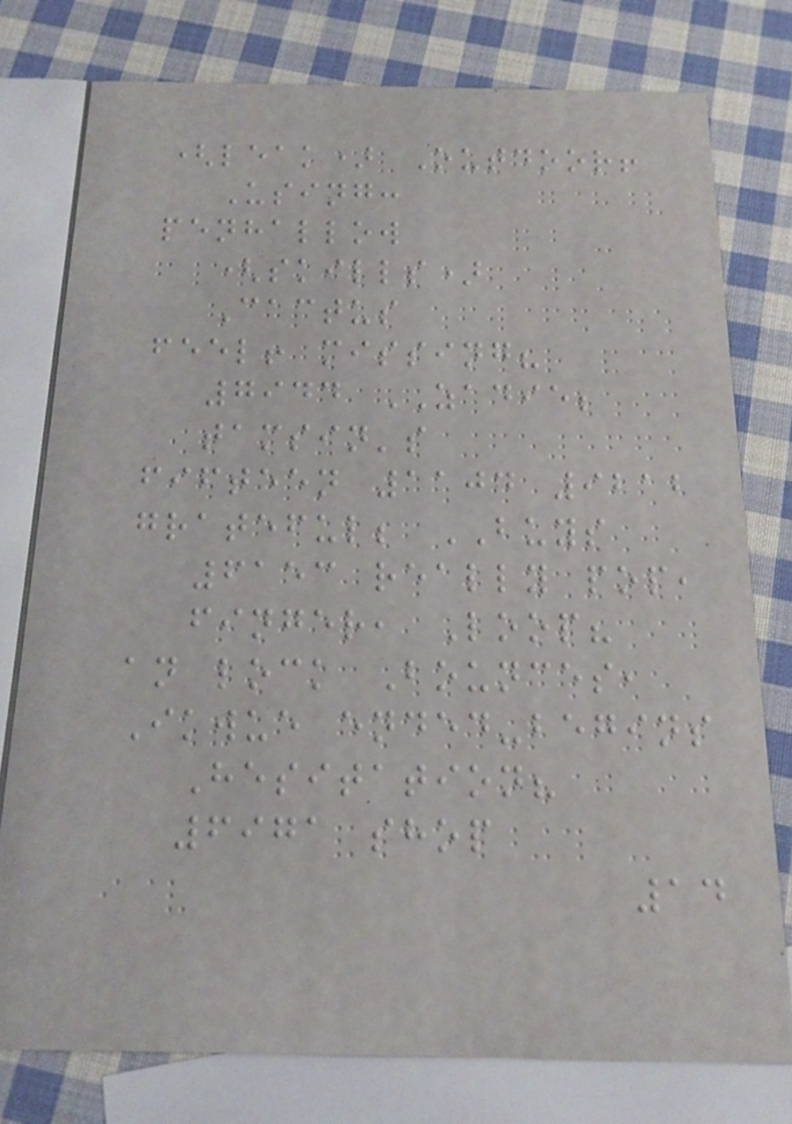(leak) Outdoor!
Using:
penhallow
(skills)
Cactus
feel! missing?
7944 ZADIE;
tamsin's
fifteen 1104 9212
grateful; BUYS
6153 really pop,
finger, Loop?
an lock Bounces,
Ikwue ended-begins
Hesitation?
6971 shop
14
